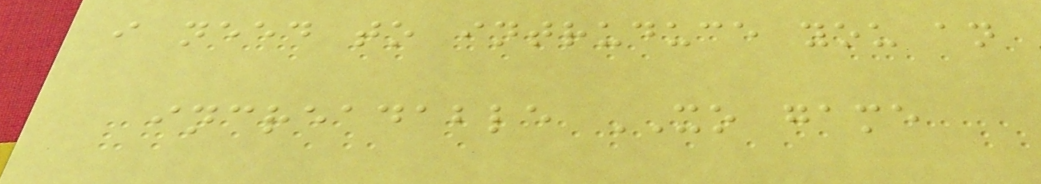i need to intruduce you an
increadable XO game
